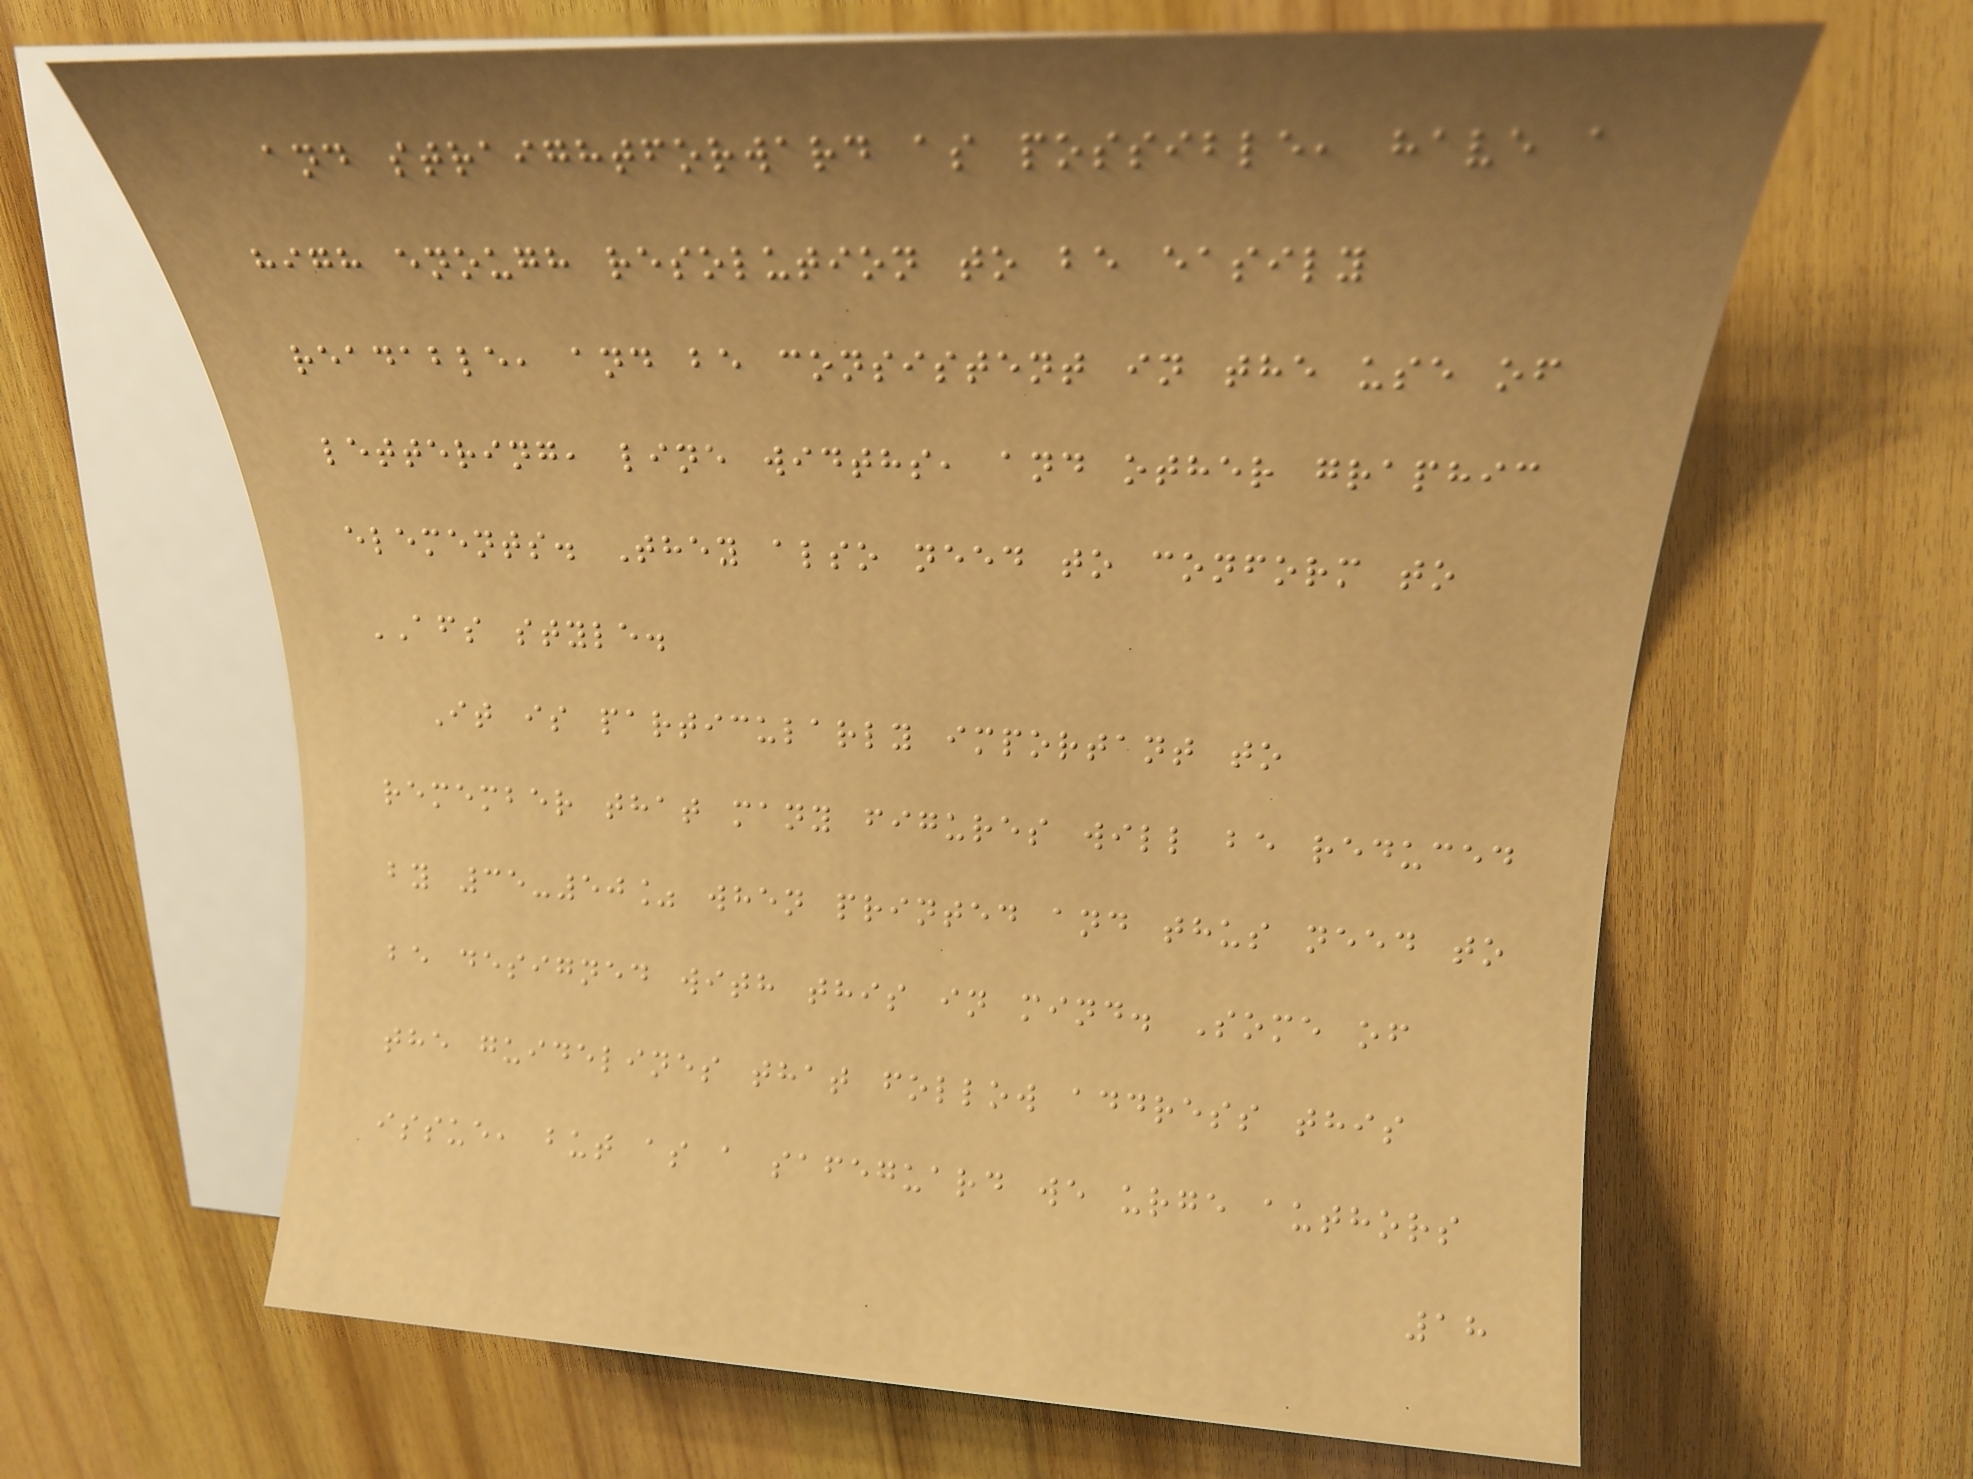and straightforward as possible, have a
high enough resolution to be easily
readable, and be consistent in the use of
lettering, line widths, and other graphic
elements. They also need to conform to
AFS style.
It is particularly important to
remember that many figures will be reduced
by 35-50% when printed and thus need to
be designed with this in mind. Some of
the guidelines that follow address this
issue, but as a safeguard we urge authors
18
